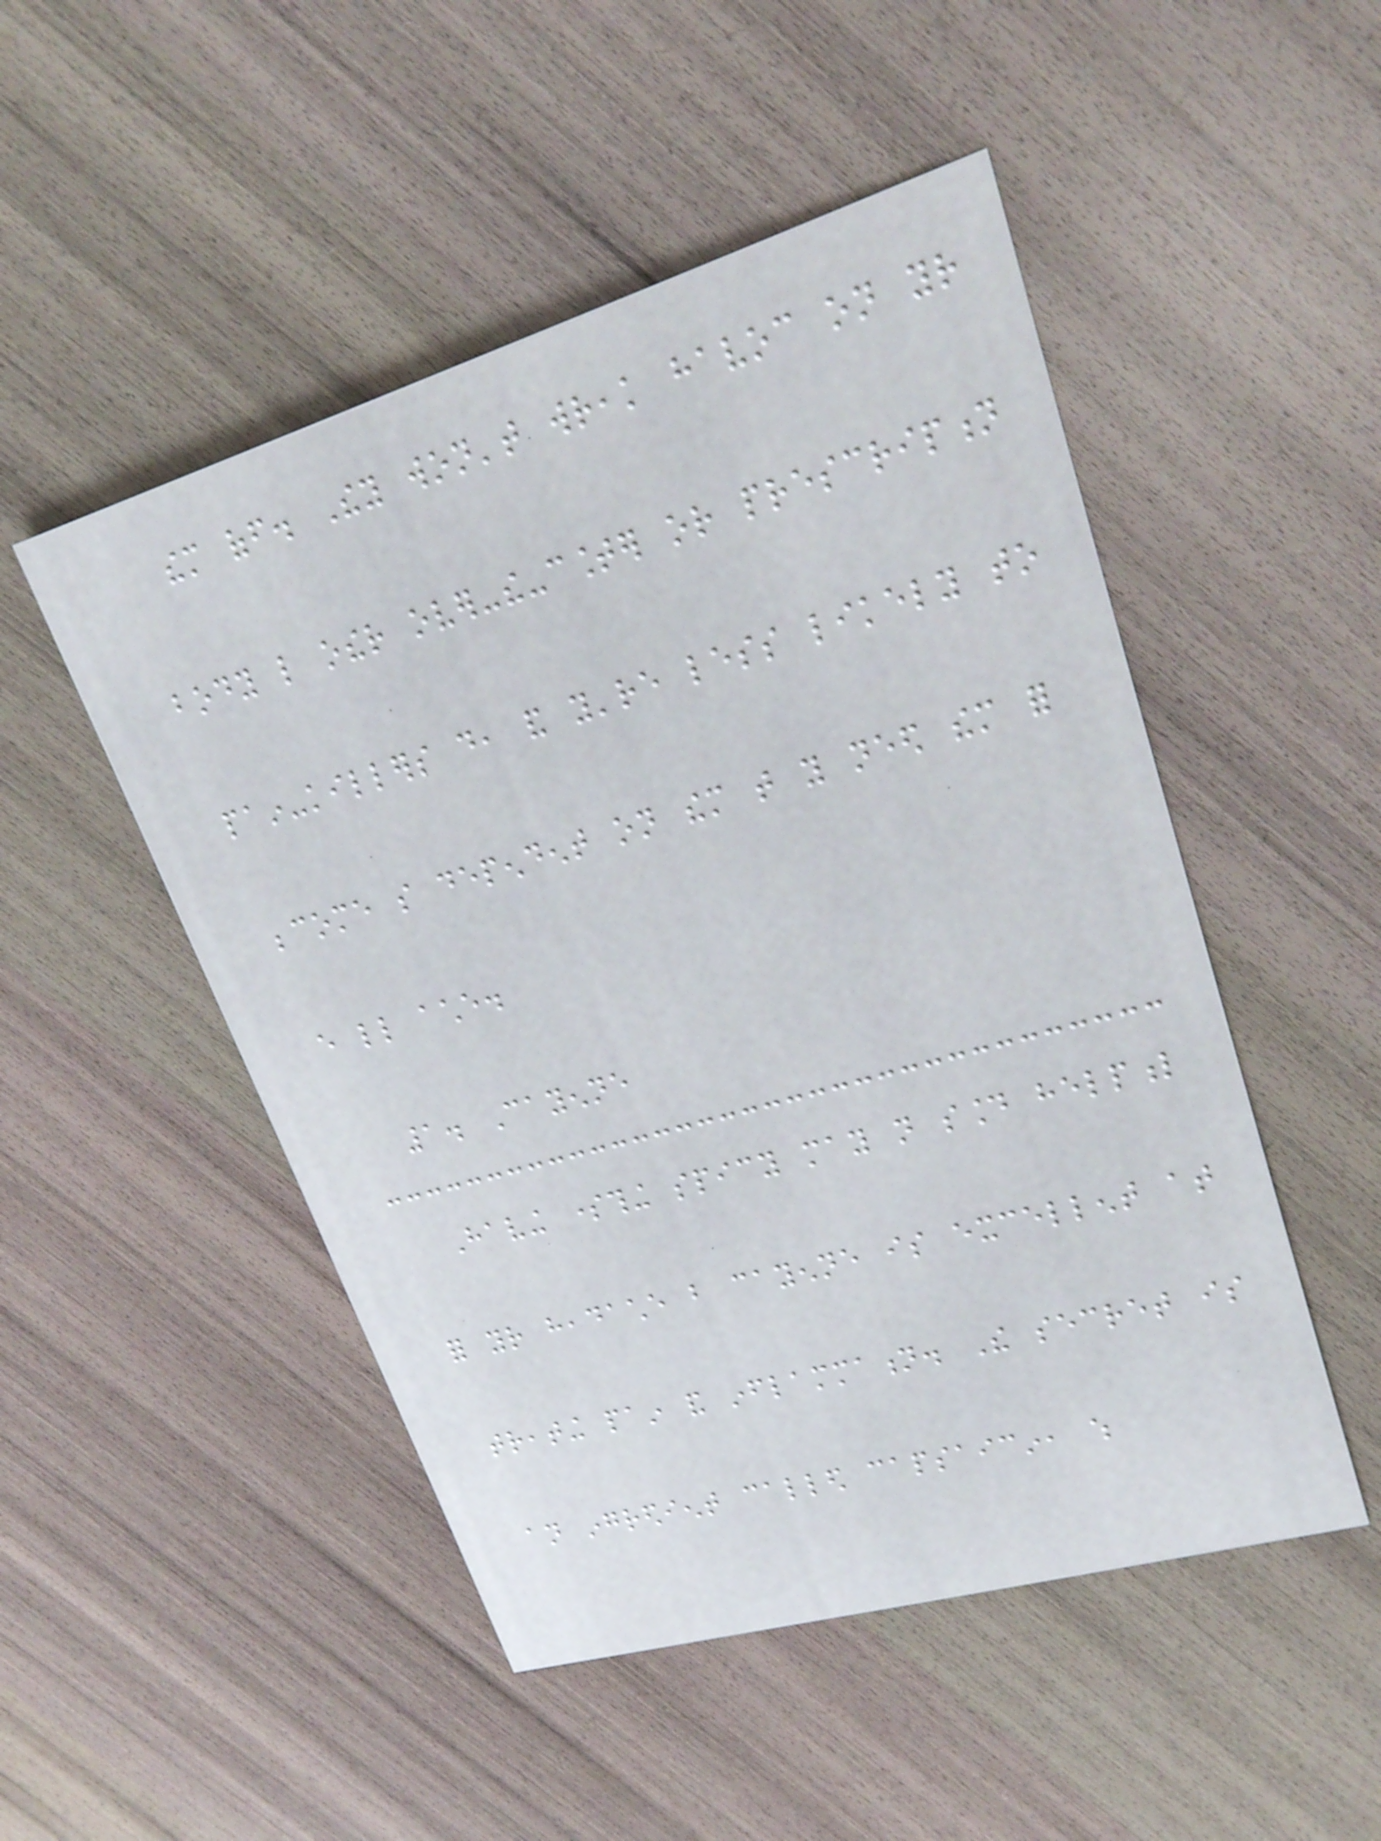them off. They won't wreak havoc on your
body like other over-the-counter or prescription
pain-killers do, and you're less likely to
become so dependent on them that you need them for
every little ache.
1. Cayenne
Having something spicy may not sound helpful
for your headache but cayenne is excellent at
treating pain and inflammation. The secret is
an ingredient called capsaicin, which
